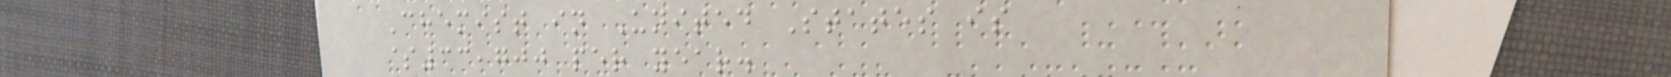Chemist in United States is
$33,700 per year.
